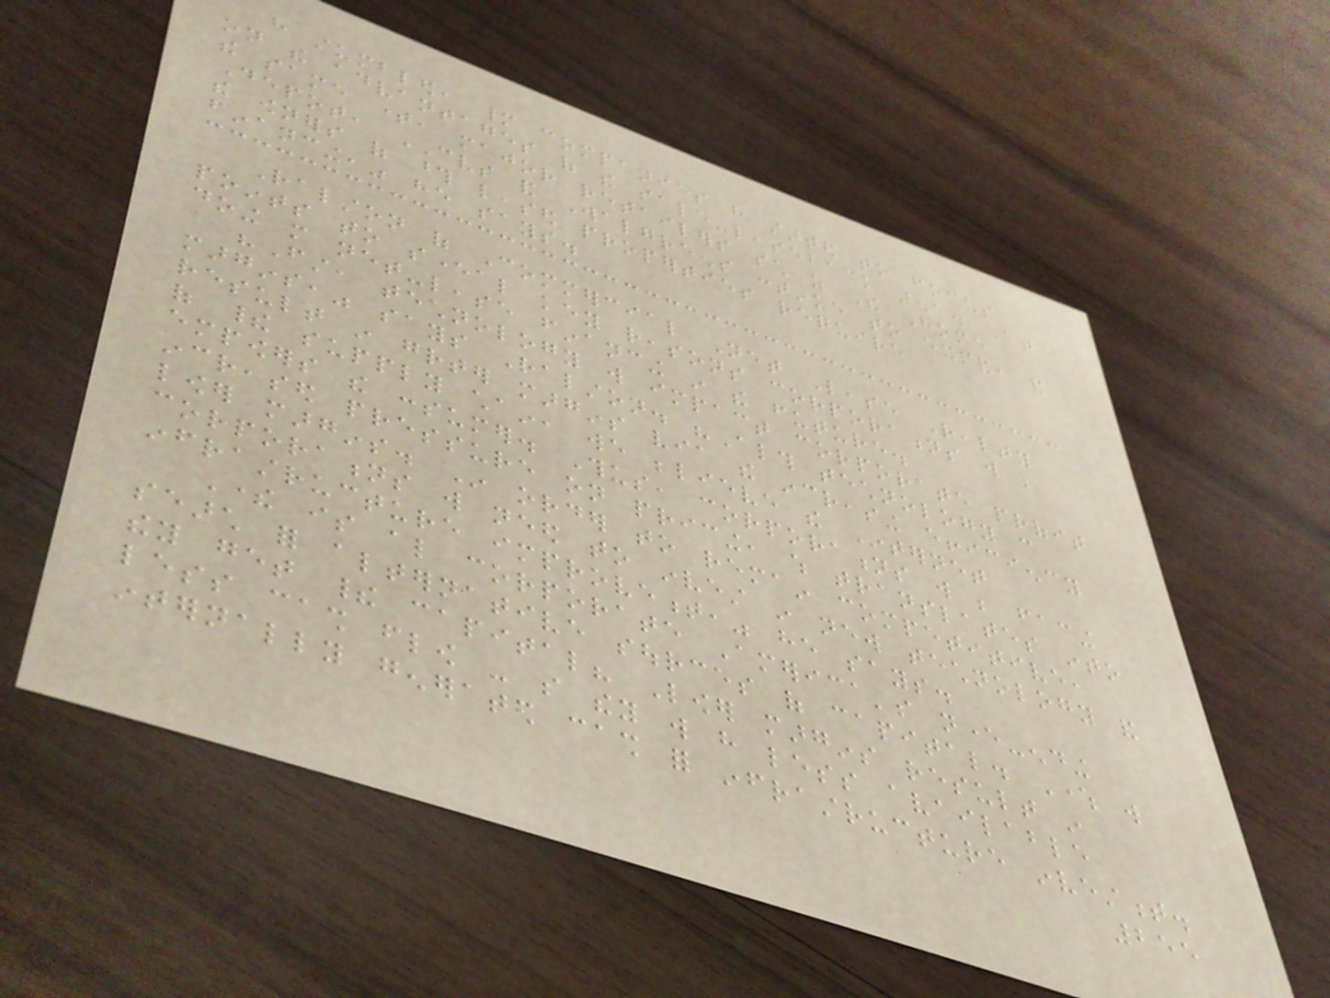have stumbled, many companies have started to focus
on the advantages of the sale-leaseback arena. At
the same time, major retailers such as The Home
Depot, CVS and Walgreens continue to expand, and
the owners of those leased properties require
financing," he says.
Ralston of Commercial Net Lease Realty
points to several key reasons corporations will be
doing more net-lease financing in the future.
"First, technology will impact corporate profit
margins," says Ralston. "Although technology can
result in greater margins via the increasing efficiency
of their supply chain, we believe the Internet
empowers the consumer. Thus, corporations will be facing
increased pressure on pricing, which translates into
lower margins. In order to remain competitive,
corporations will need to invest in new technology and
infrastructure improvement," he says.
There is also corporate America's never-ending
search for alternative sources of capital. Where will
they get their capital? Lower margins result in
less cash flow - so they will have less available
internally generated cash for infrastructure investment.
255
